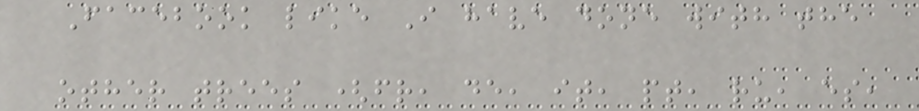Facebook like I have done with the
other trees (fr, de, it, pt, ru, es,
